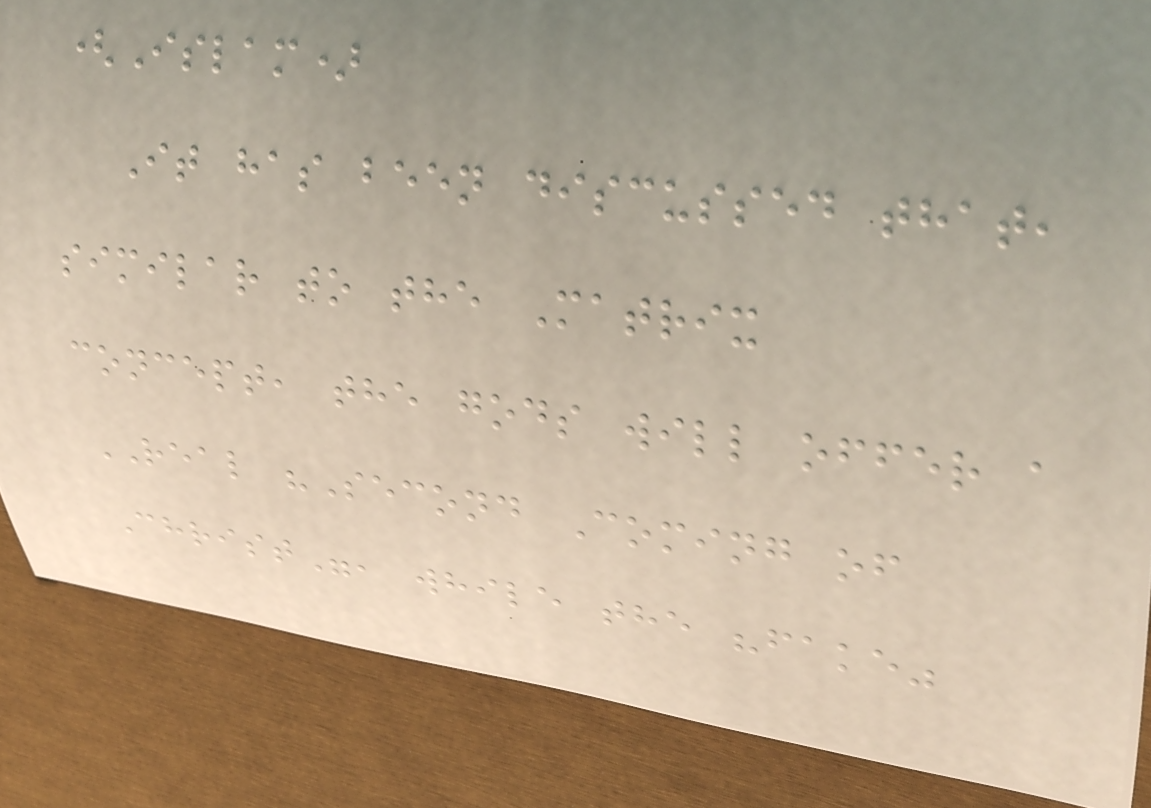(Islam)
It has been discussed that,
similar to the Matrix
concept, the gods will offer a
REAL "Second Coming of
Christ", while the "fake"
